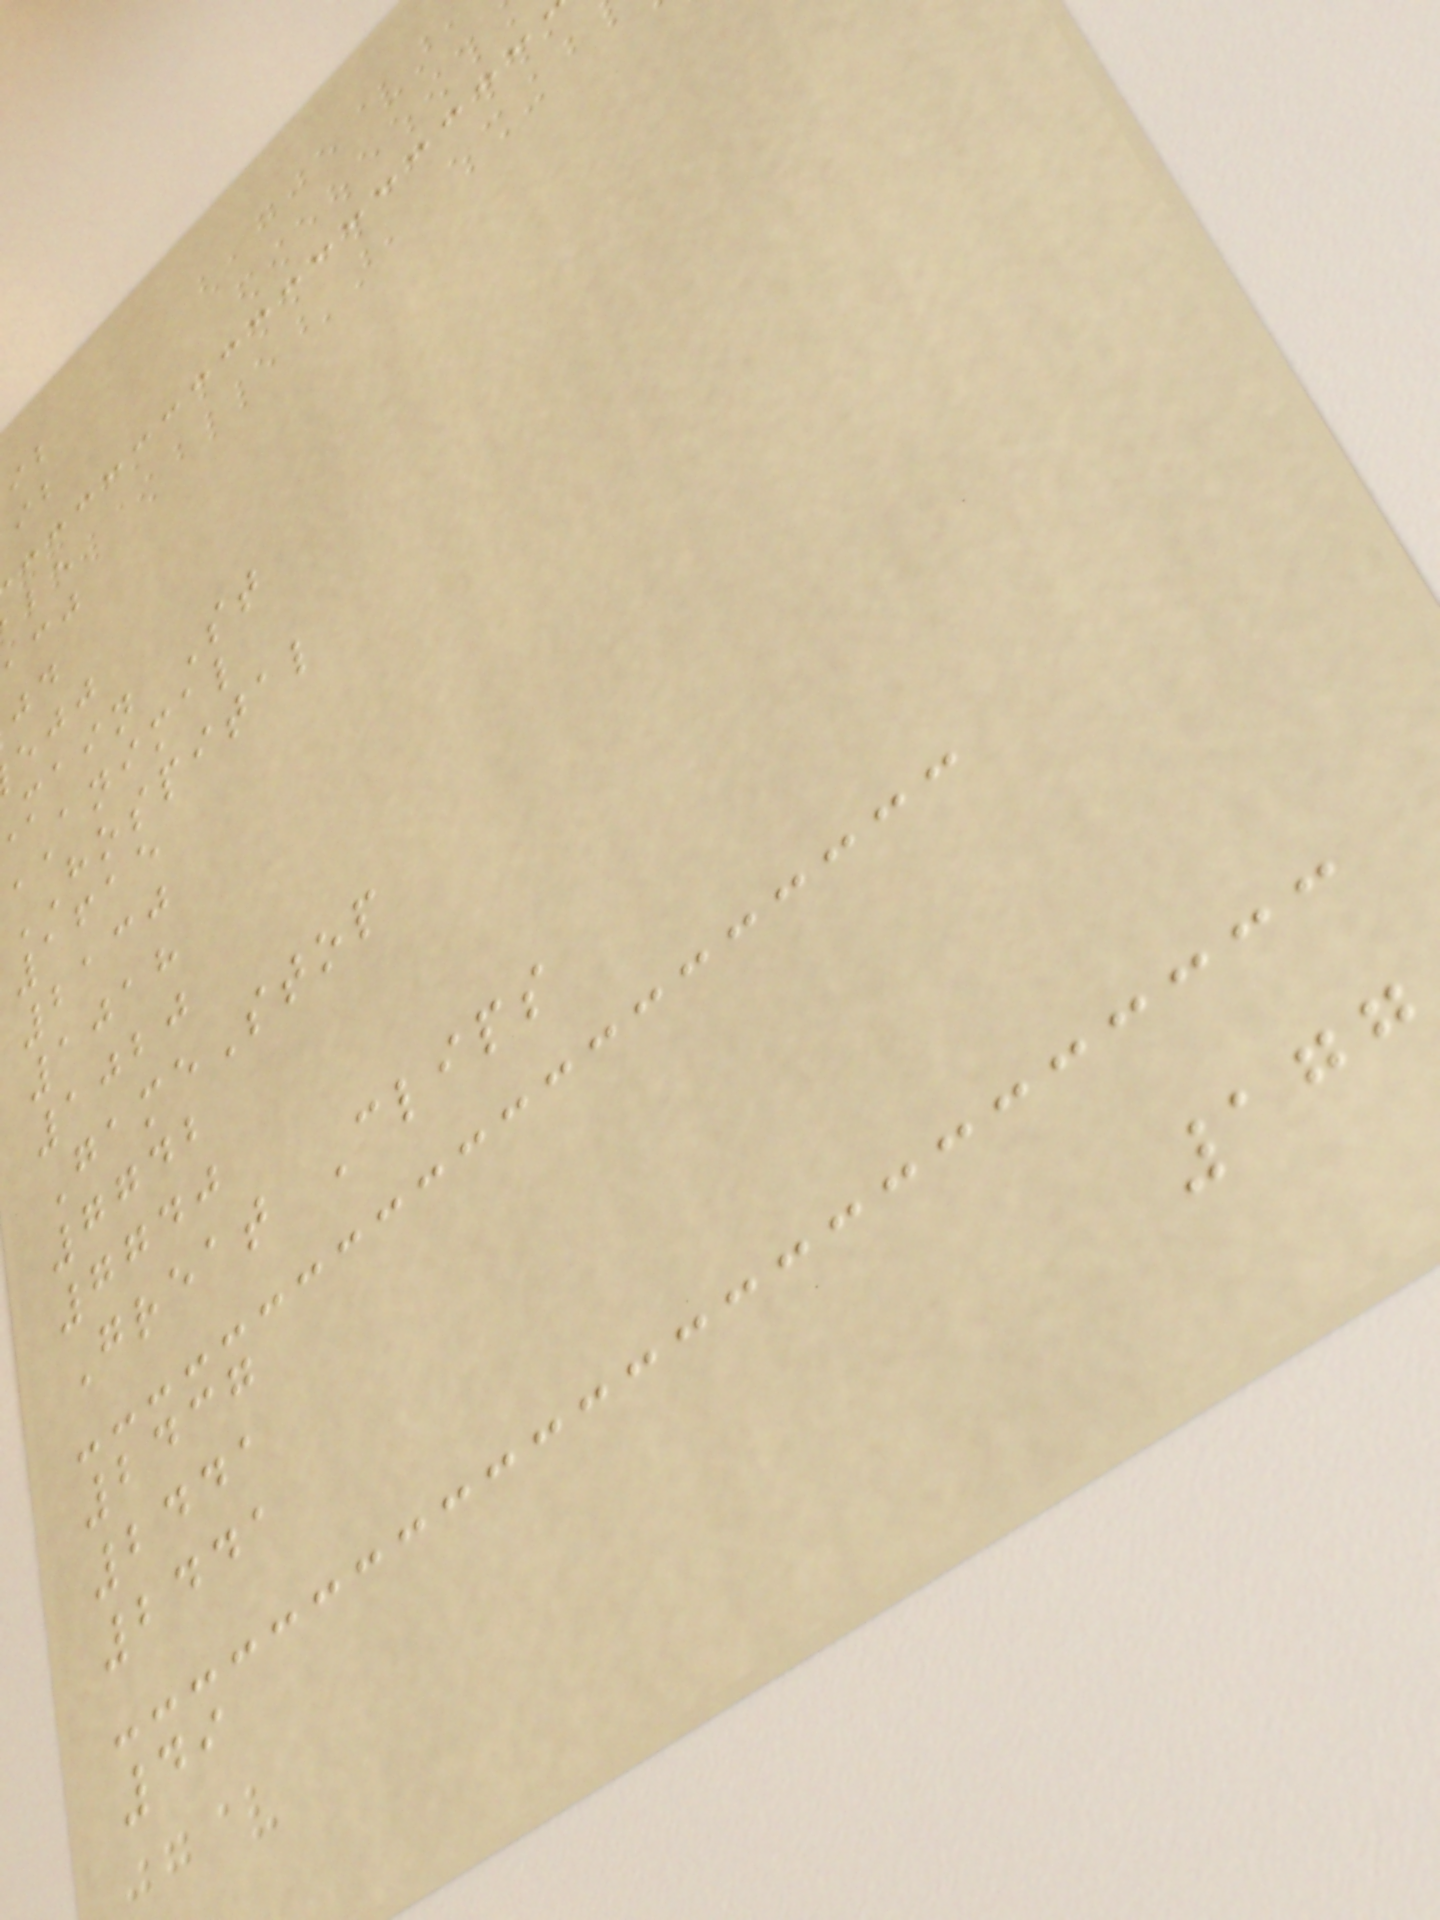main St
animal
HOSPITAL
1615
2130
1018
1020
GameStop
7742
7740
Great Clips
2437
2441
2441
49
177
